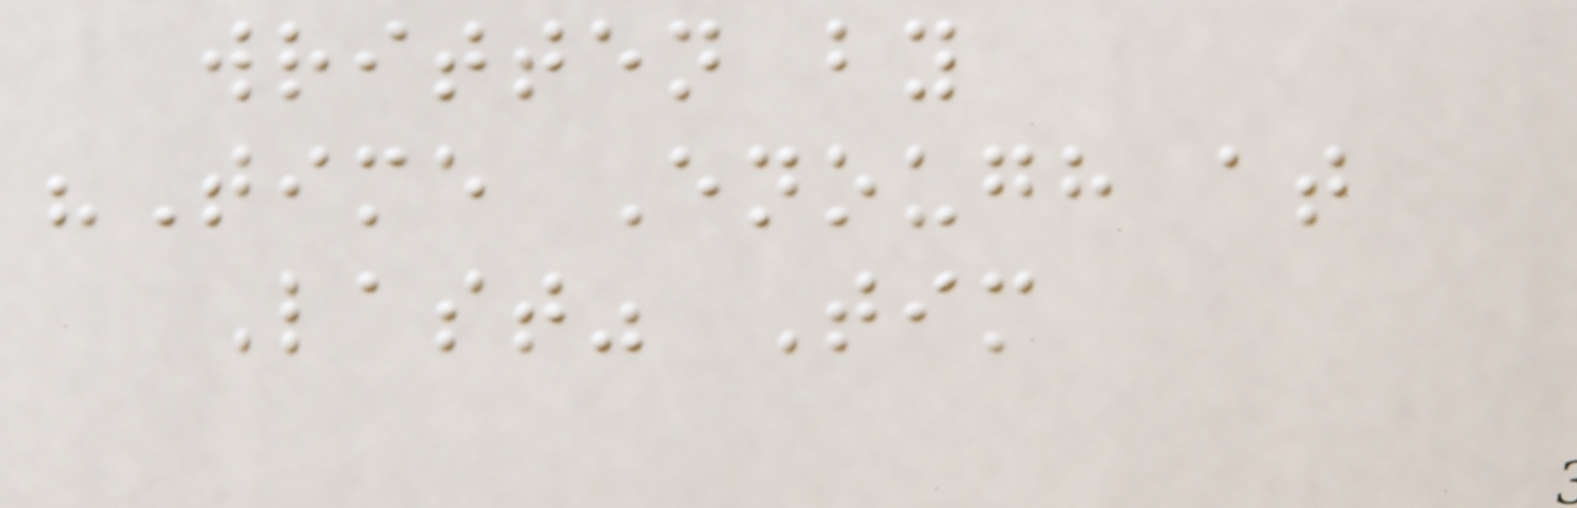written by
"Time Enough at
Last" Tim
